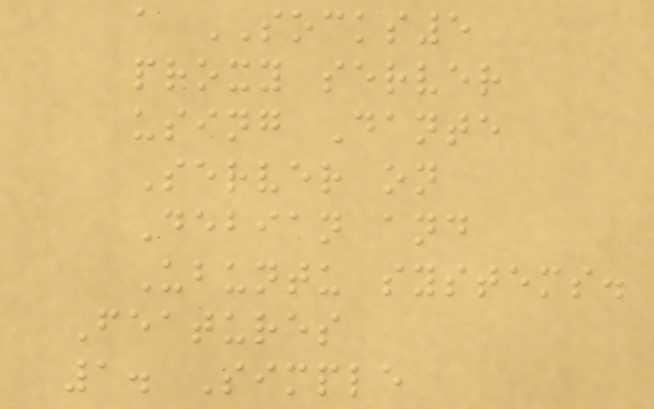a SOCKS5
proxy server
using Dante
Server on
Debian and
Ubuntu systems.
Features
1. Simple
